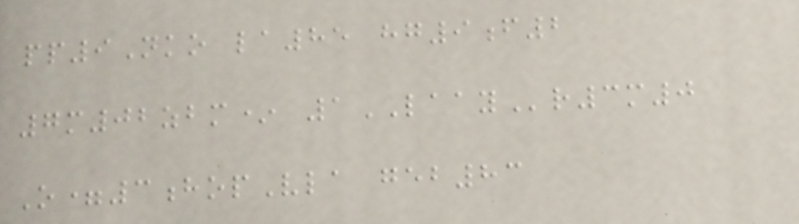pp9Nko la85 hg9f2
7m02zbm* 1LAAYr3m0
O=3hopVla geb83
